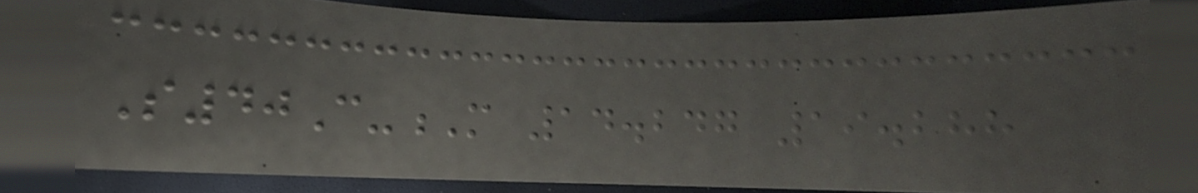S40C-M 14.247 19.288
